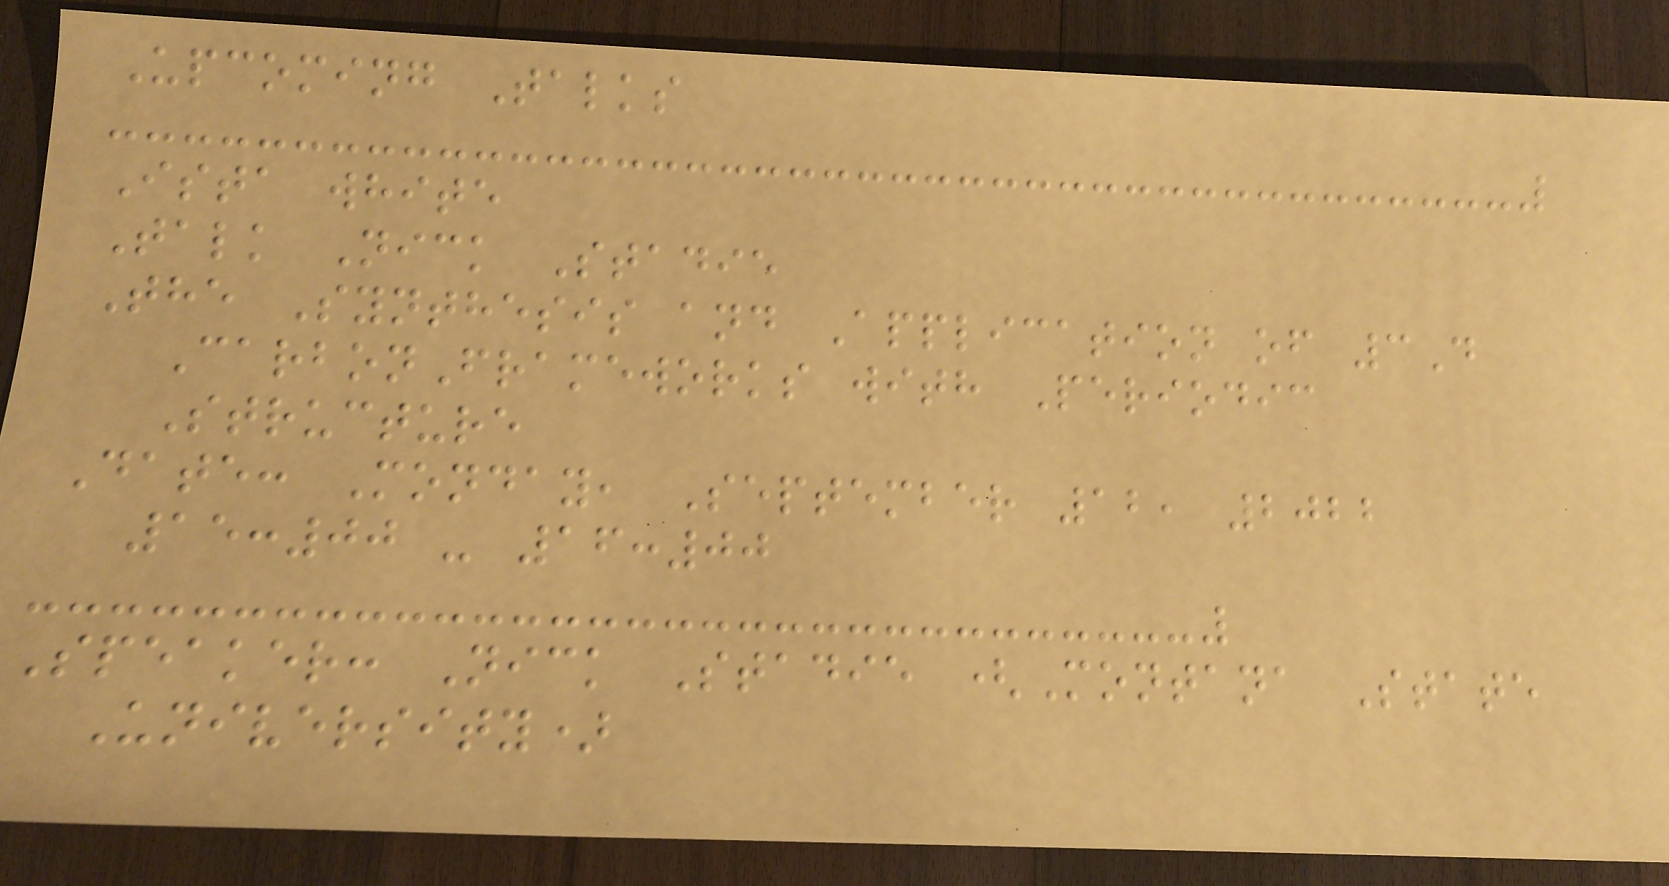Upcoming Talks
Ista white
Talk Nick Stadie
The Synthesis and Application of 3D
CarbonFrameworks with Periodic
Structure
Date: Monday, September 12, 2022
15:00 - 16:00
Speaker: Nick Stadie (Montana State
University)
